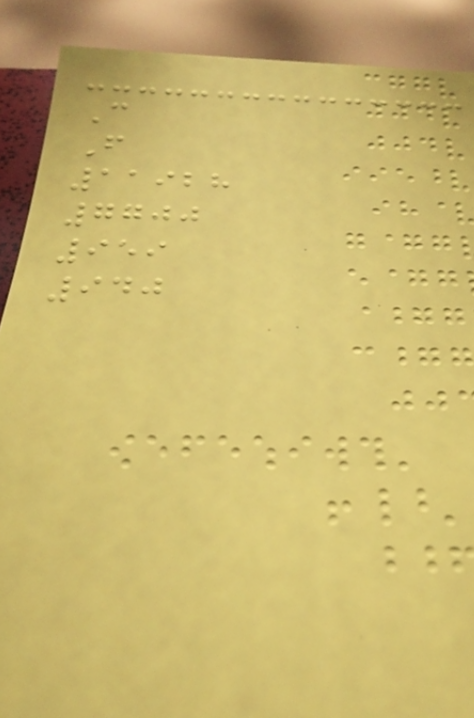C
F
11928
7700
959
940
